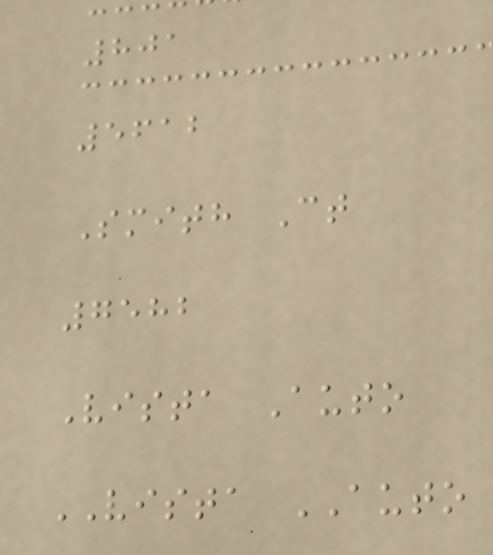801
5612
Smith Ct
7582
Vista Auto
VISTA AUTO
